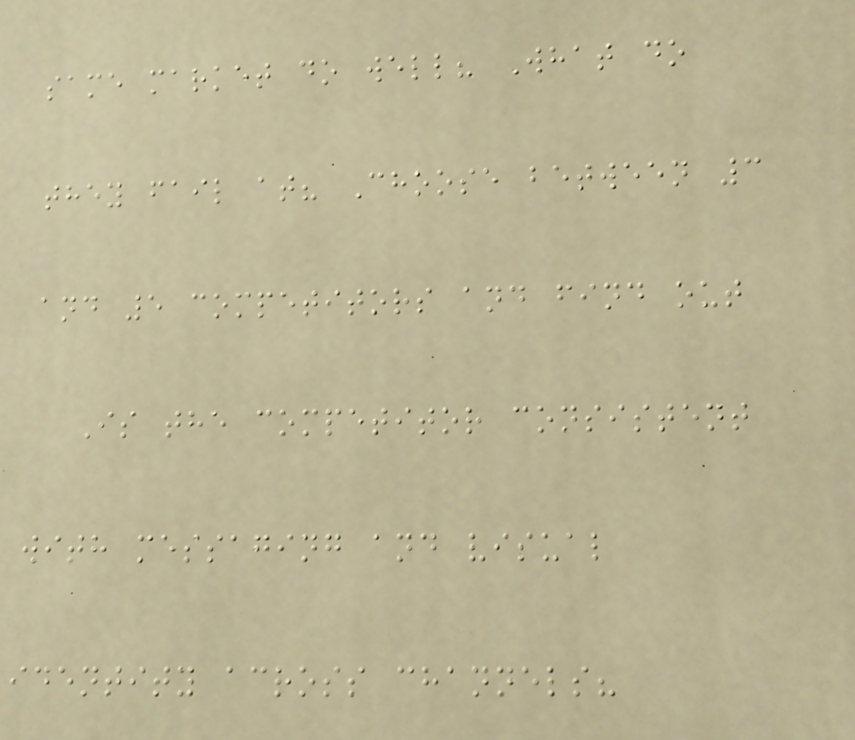same market do well? What do
they fail at? Choose between 3
and 5 competitors and find out
Is the competitor consistent
with messaging and visual
identity across channels?
